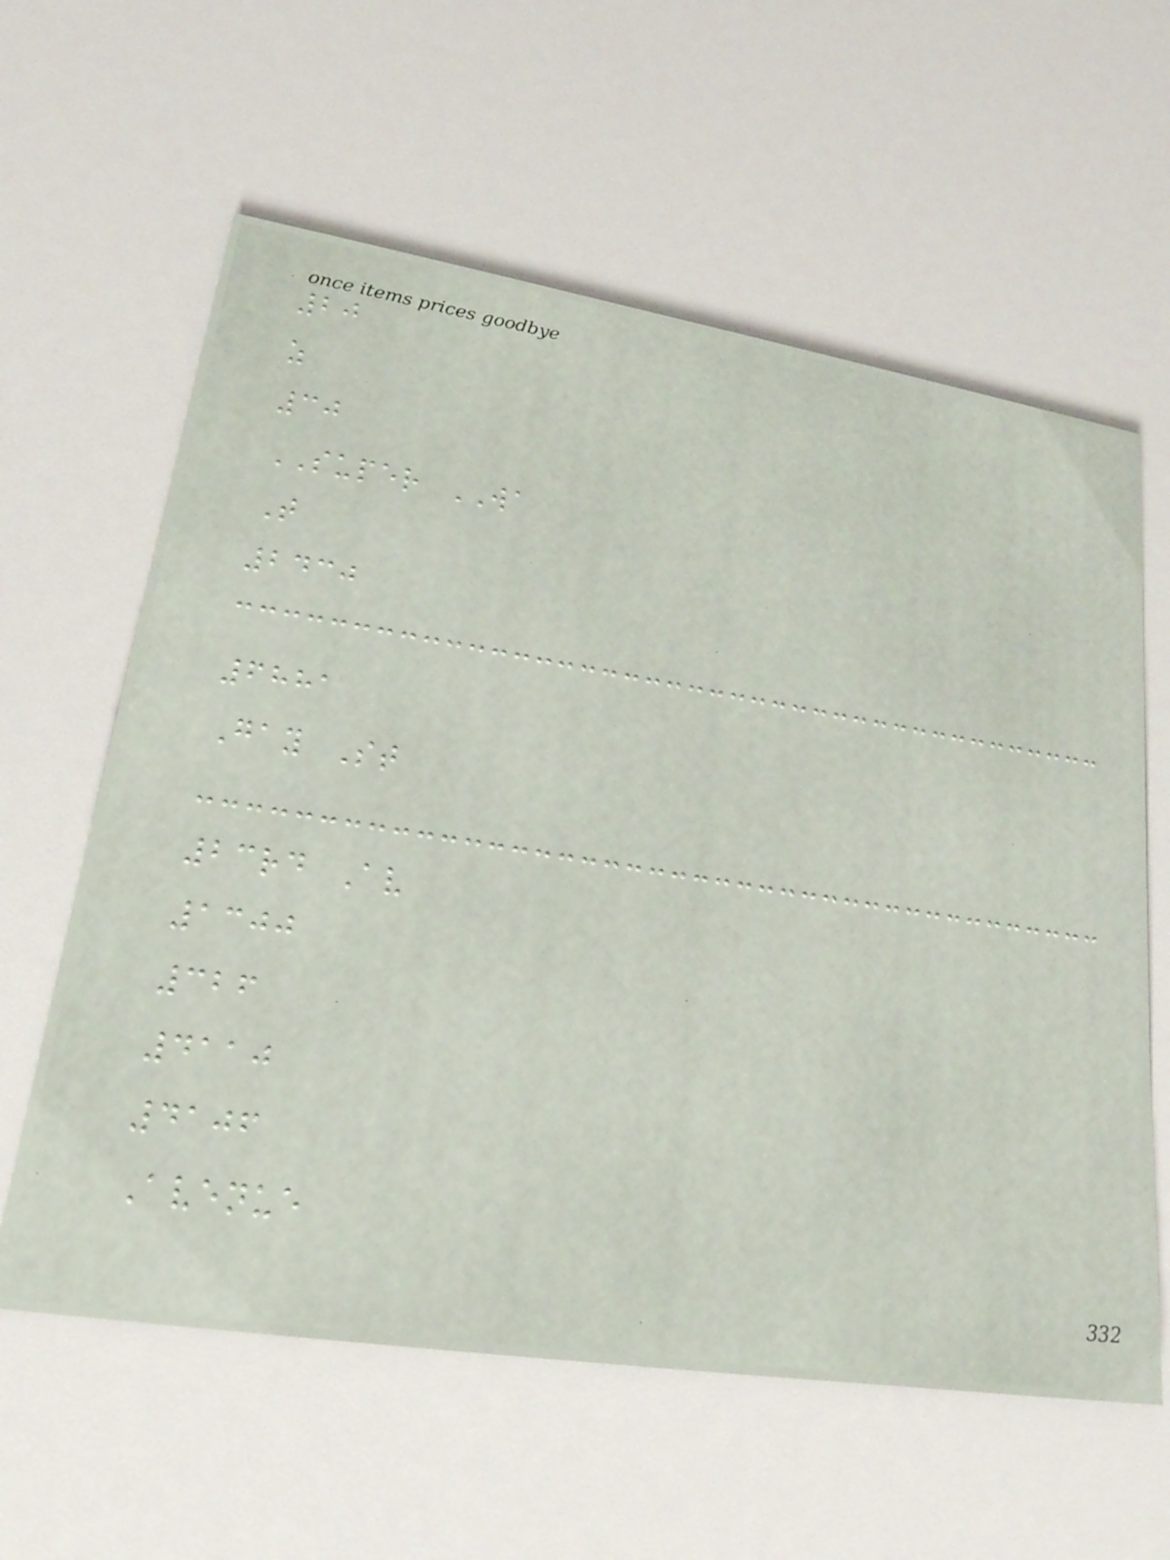20
z
30
SUPER WA
T
2430
6881
Gay St
23rd Av
1300
326
4110
4106
Avenue
